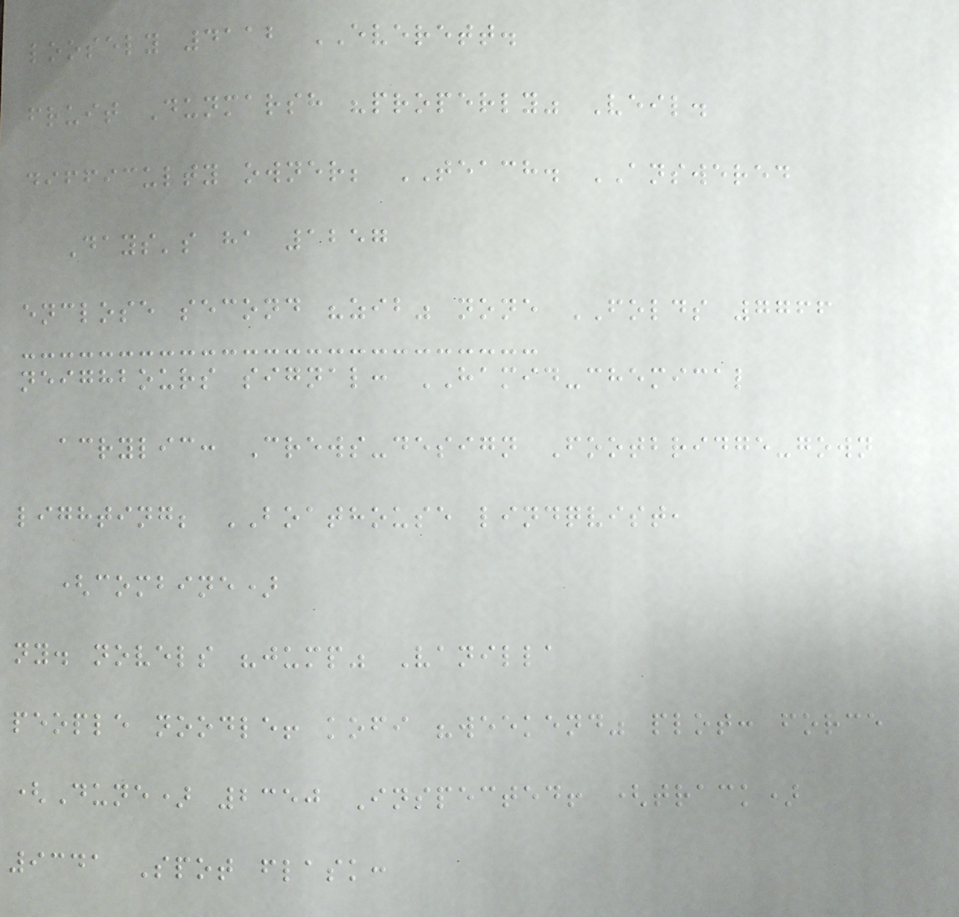loosely 4112 EVERETT.
fruit Dunmarsh "properly" Veil.
difficulty owner; TEACH. ANSWERED
Days's ha 1257
enclose second "zib" none FOLDS 7766
neighbours signal: HAMID-chemical
acrylic: Crews-design Footbridge-gown
lighting; BOATHOUSE lindqvist,
(combine)
ny. novels "jump" Vanilla
people noodle! kofi "weekend" plot: force
(Dune) 2350 Inspected! (track)
9341 Spot flask:
